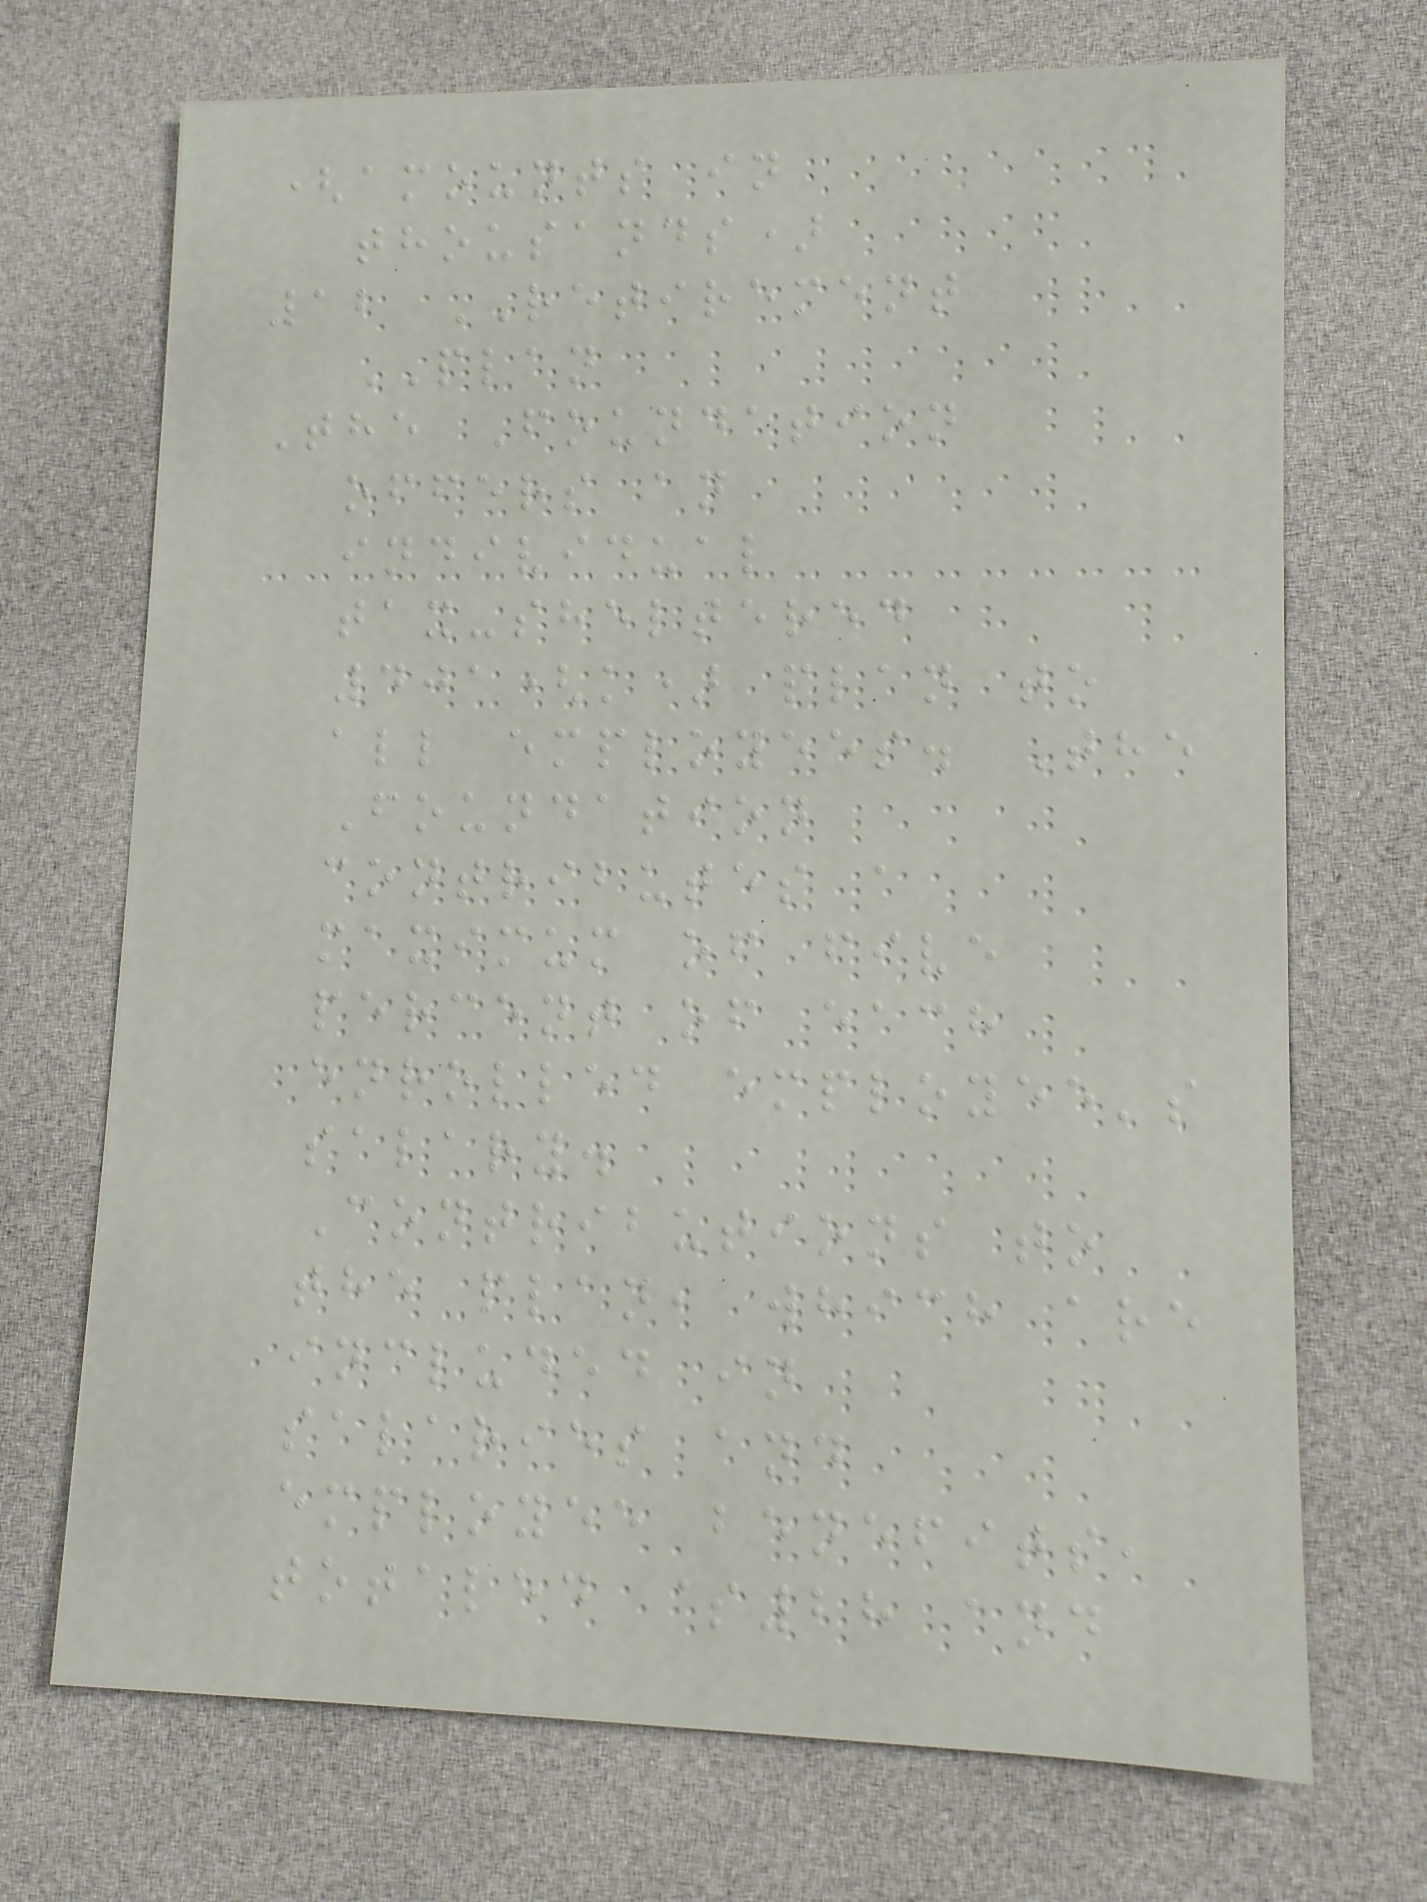(amounts in
thousands)
12 RETIREMENT
PLAN
The Foundation
offers an
individual
tax-sheltered
401(k) plan to
all employees. The
Foundation
contributes a
maximum of five
percent of each
enrolled employee's
salary.
Contributions to
the plan, which are
included in
salaries and
employee benefits,
totaled $28 and
